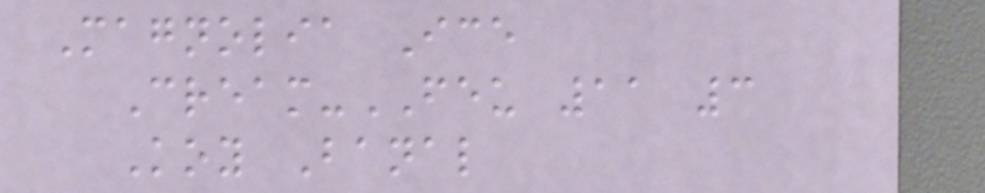Magnolia Ice
Cream-FEU 11 3
Koy Banal
